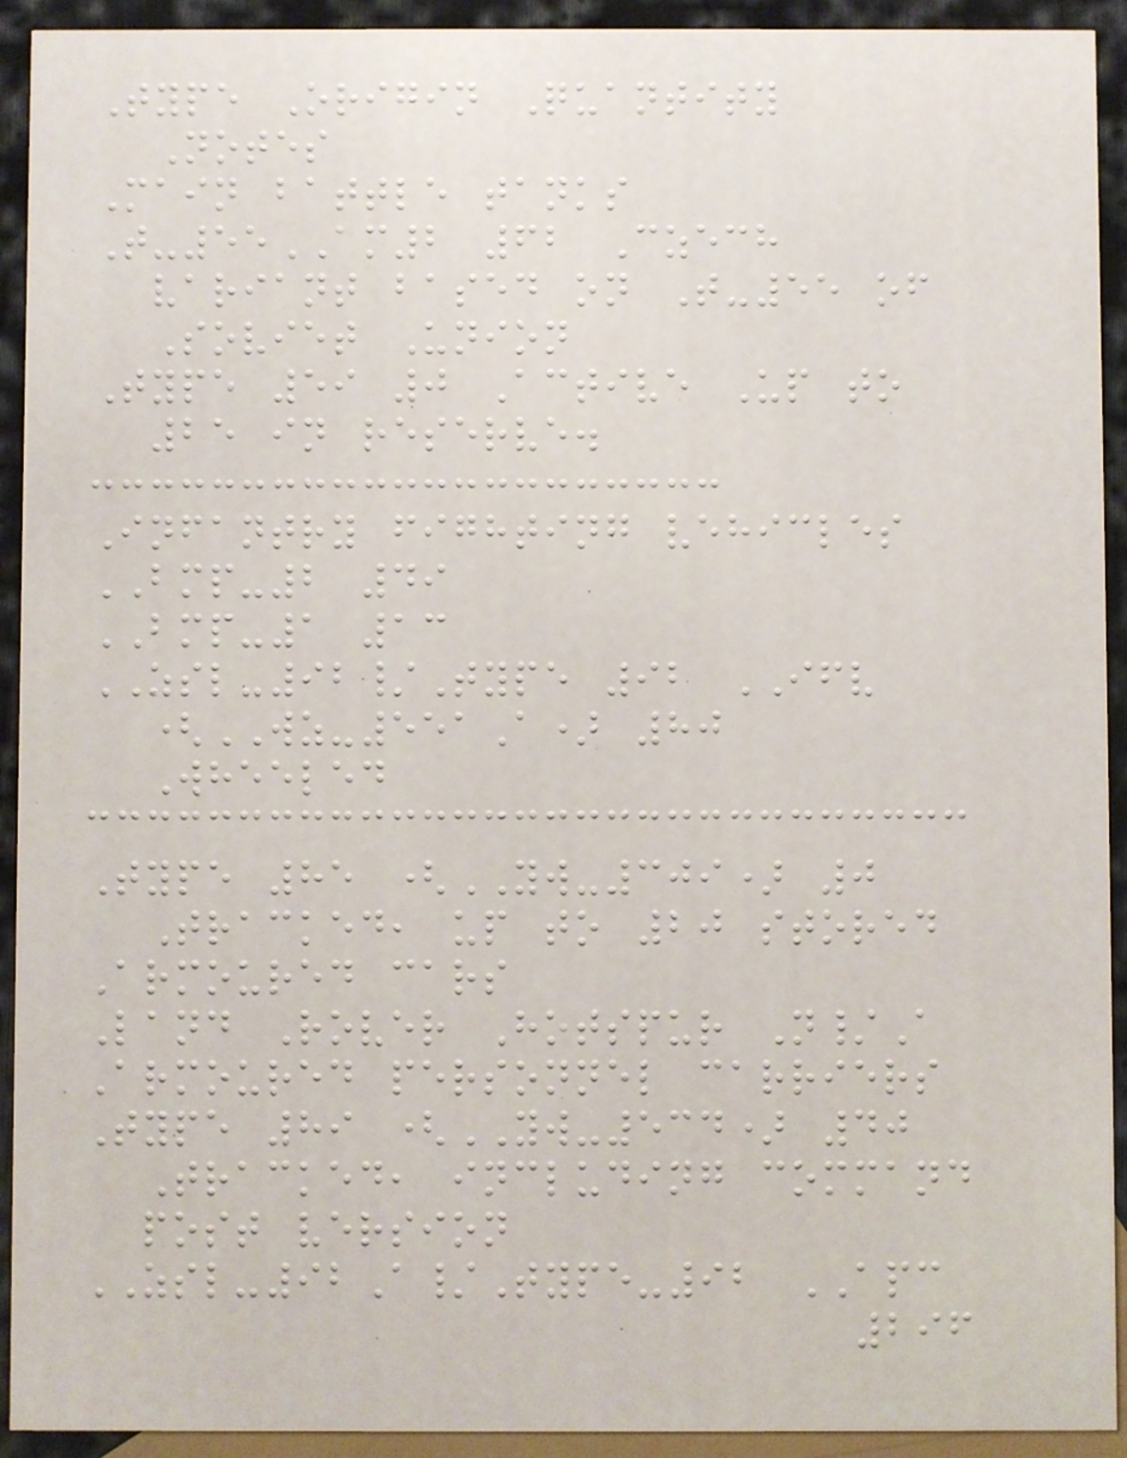Type Origin Quantity
Notes
Main battle tanks
T-55AM2 62 Czech
variant based on T-55 of
Soviet Union
Type 59 0 Active Up to
25 in reserve.
Infantry fighting vehicles
BMP-2 49
BMP-1 13
ZSL-92/Type 92 IFV
(WZ-551A) 80
Wheeled
Type 85 (YW-309) 0
Tracked, up to 20 stored
Armoured cars
Land Rover Hotspur N/A
Armoured personnel carriers
Type 89 (YW-534) 40
Tracked, including command
post version
ZSL-92A/Type-92 APC
296
